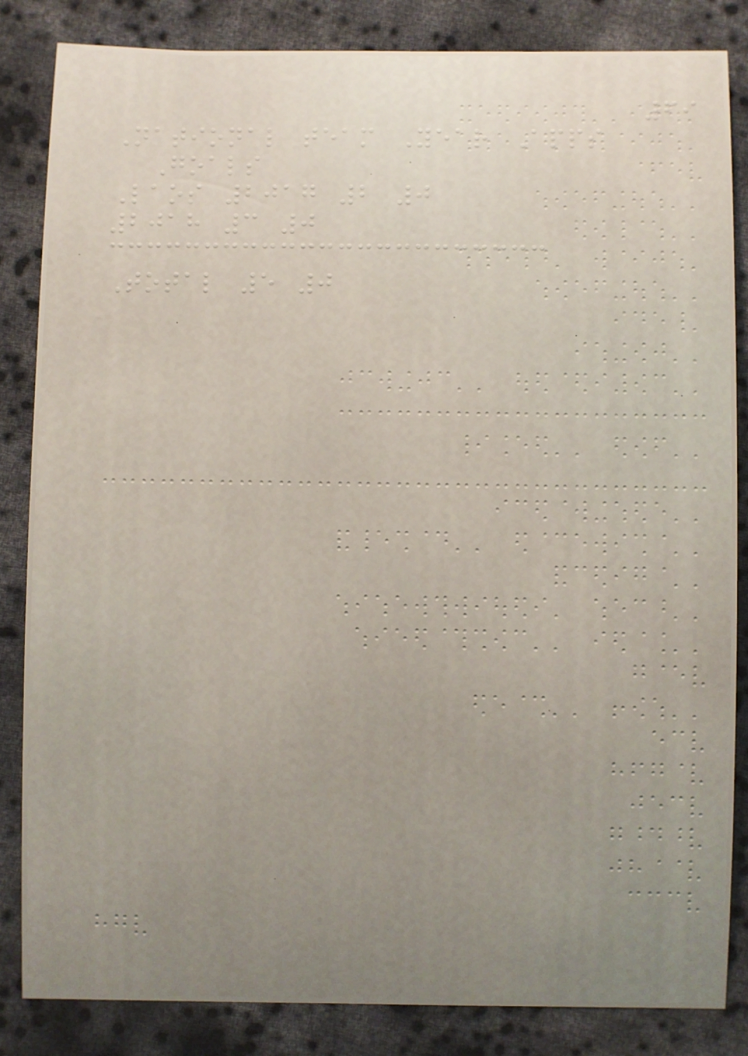69
National team Year Apps
Goals
Laos 2017 2 0
2018 3 0
Total 5 0
